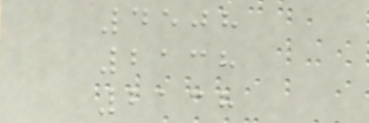4508
2138
2138
